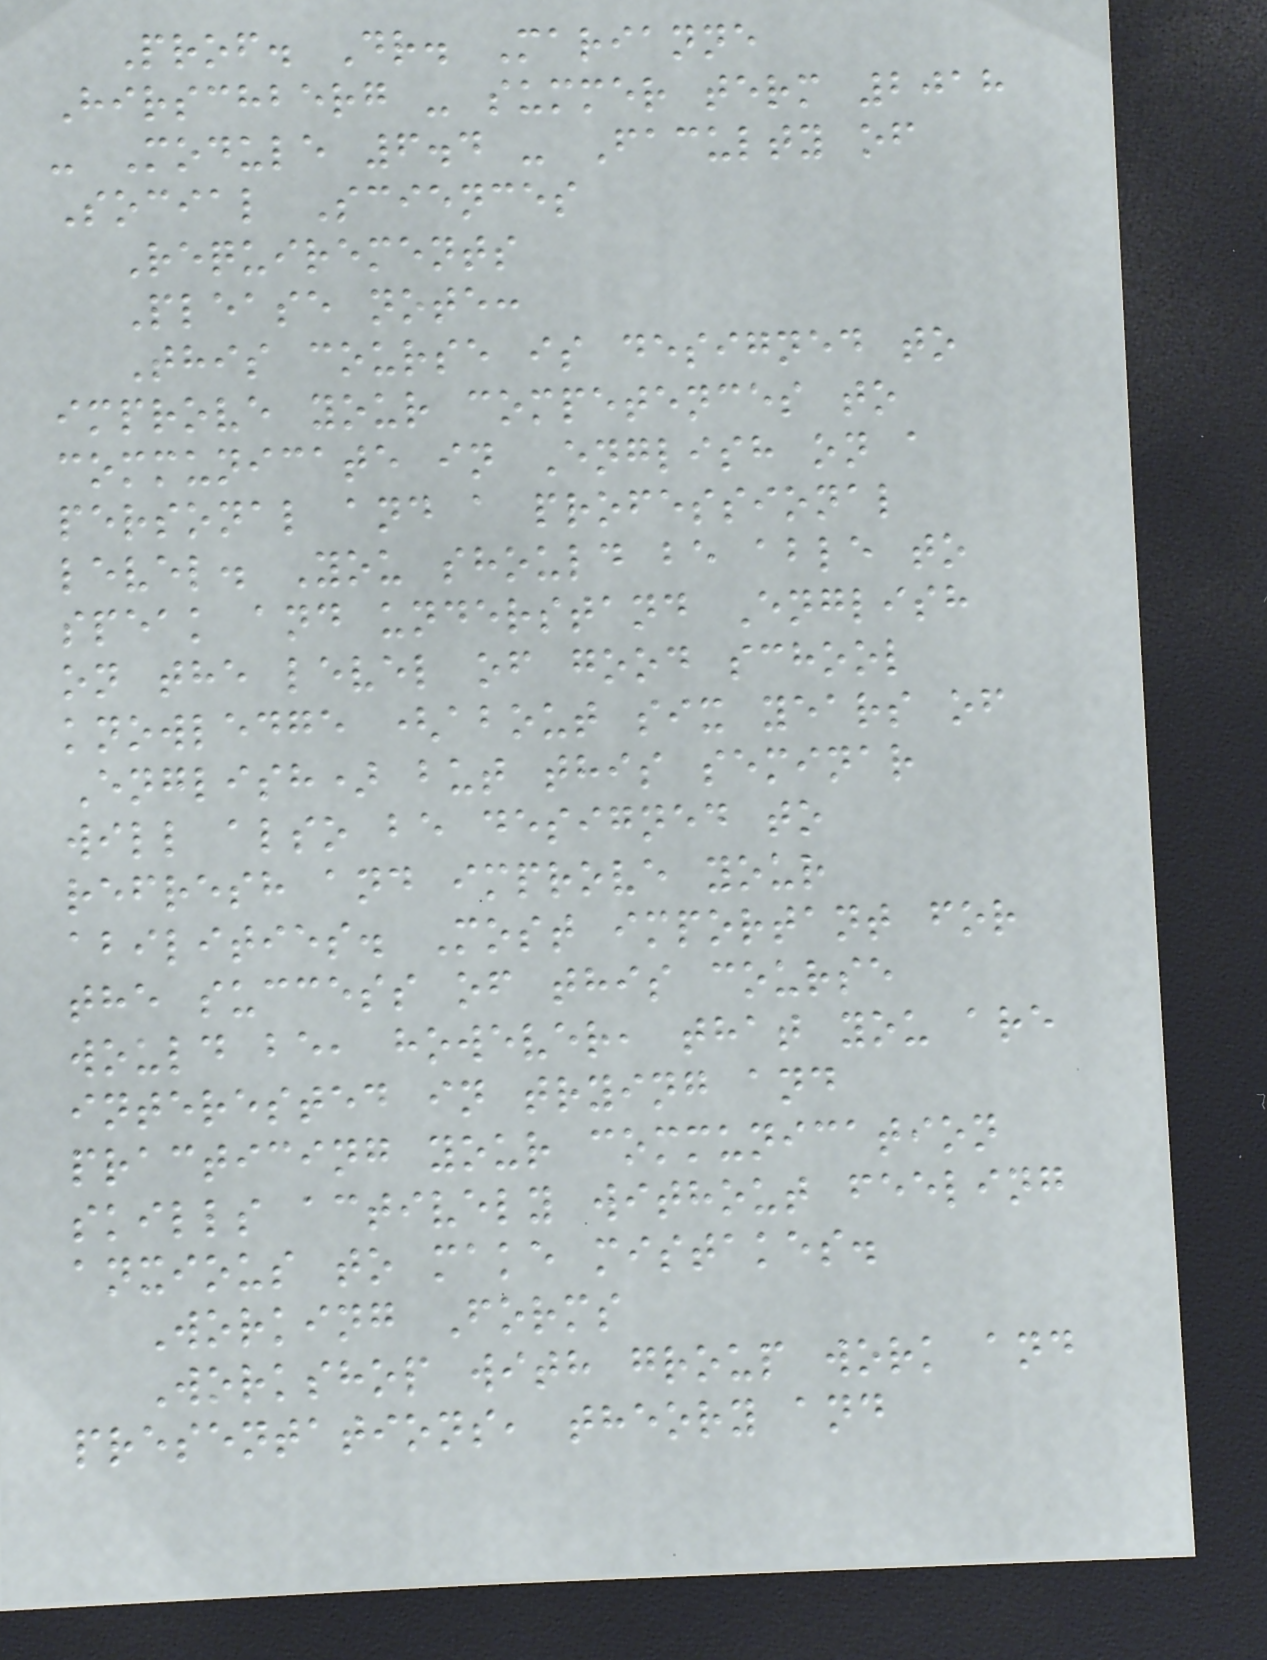Prof. Dr. Marianne
Hirschberg - summer term 2018
- Module 6.4 - Faculty of
Social Sciences
Requirements
Please note:
This course is designed to
improve your competences to
communicate in English on a
personal and a professional
level. You should be able to
speak and understand English
on the level of good school
knowledge (about six years of
English) but this seminar
will also be designed to
refresh and improve your
abilities. Most important for
the success of this course
would be, however, that you are
interested in trying and
practicing your communication
skills actively without feeling
anxious to make mistakes.
Working Forms
Workshop with group work and
presentations, theory and
